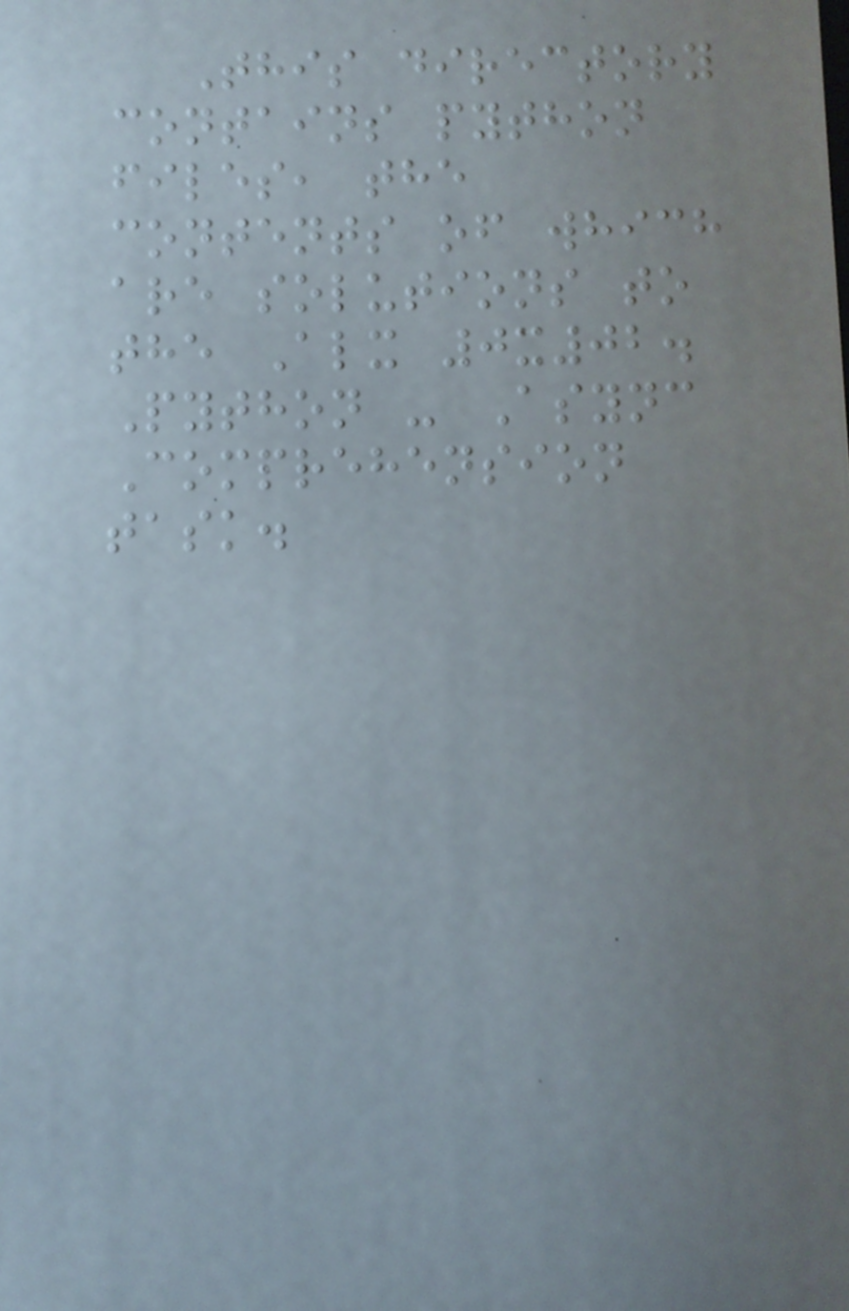This directory
contains python
files, the
contents of which
are solutions to
the Alx 0x02.
Python - Async
Comprehension
task.
